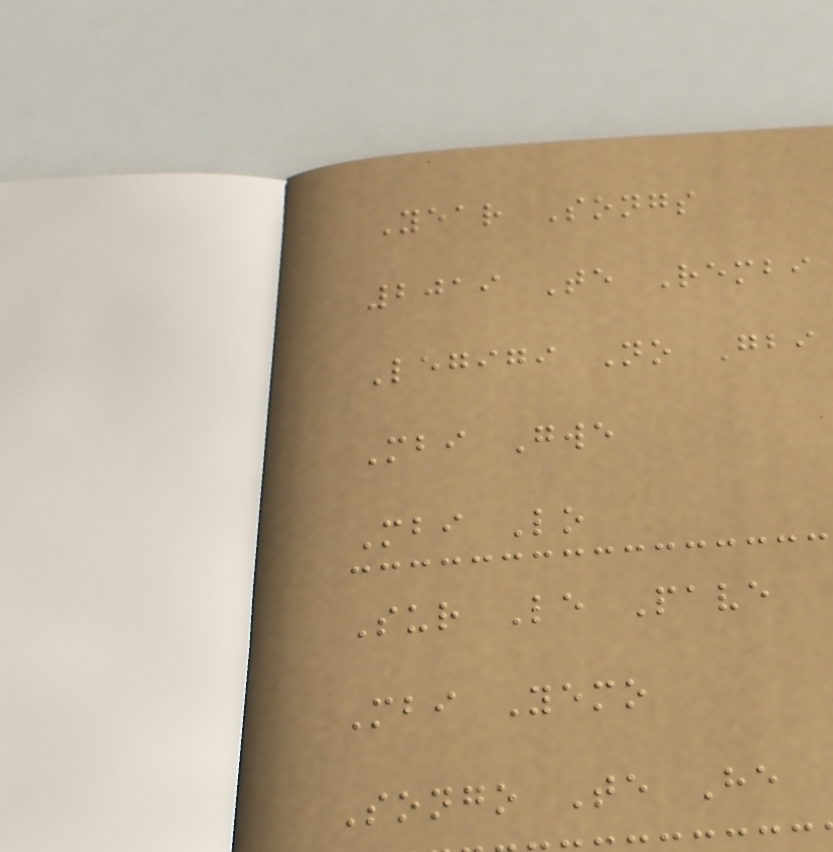Year Songs
2019 Te Rembi
Legigi No Gbi
Mbi Gwe
Mbi Lo
Sur Le Pave
Mbi Yemo
Songo Te He
